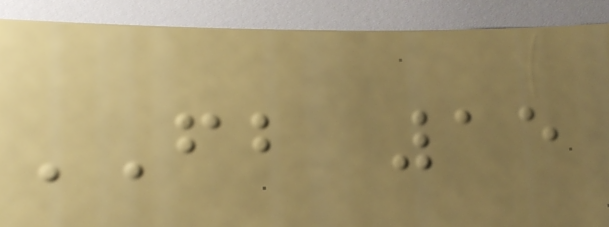FB 15
